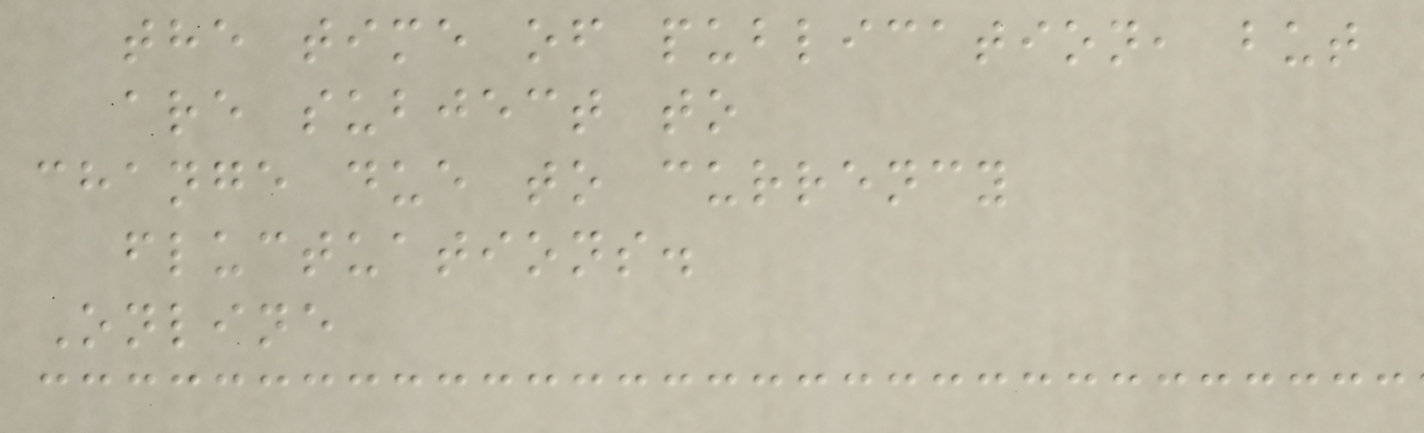the time of publication, but
are subject to
change due to currency
fluctuations.
Online
